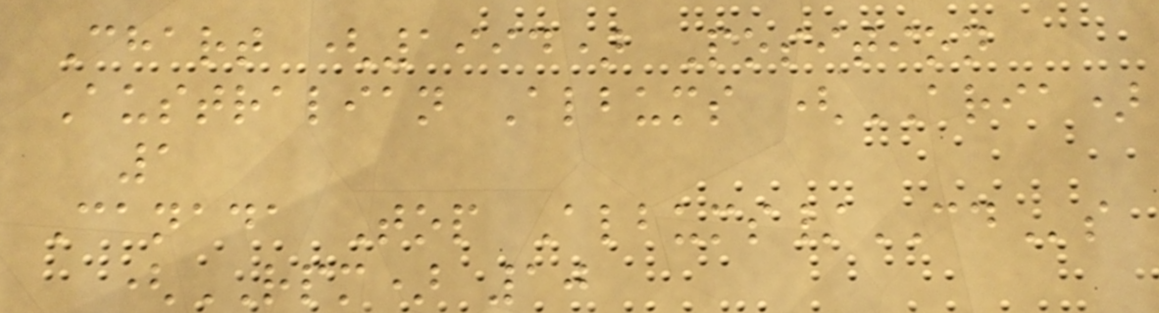Chart (1994) Position
Australian Albums (ARIA)
1
Canada Top Albums/CDs
(RPM) 10
